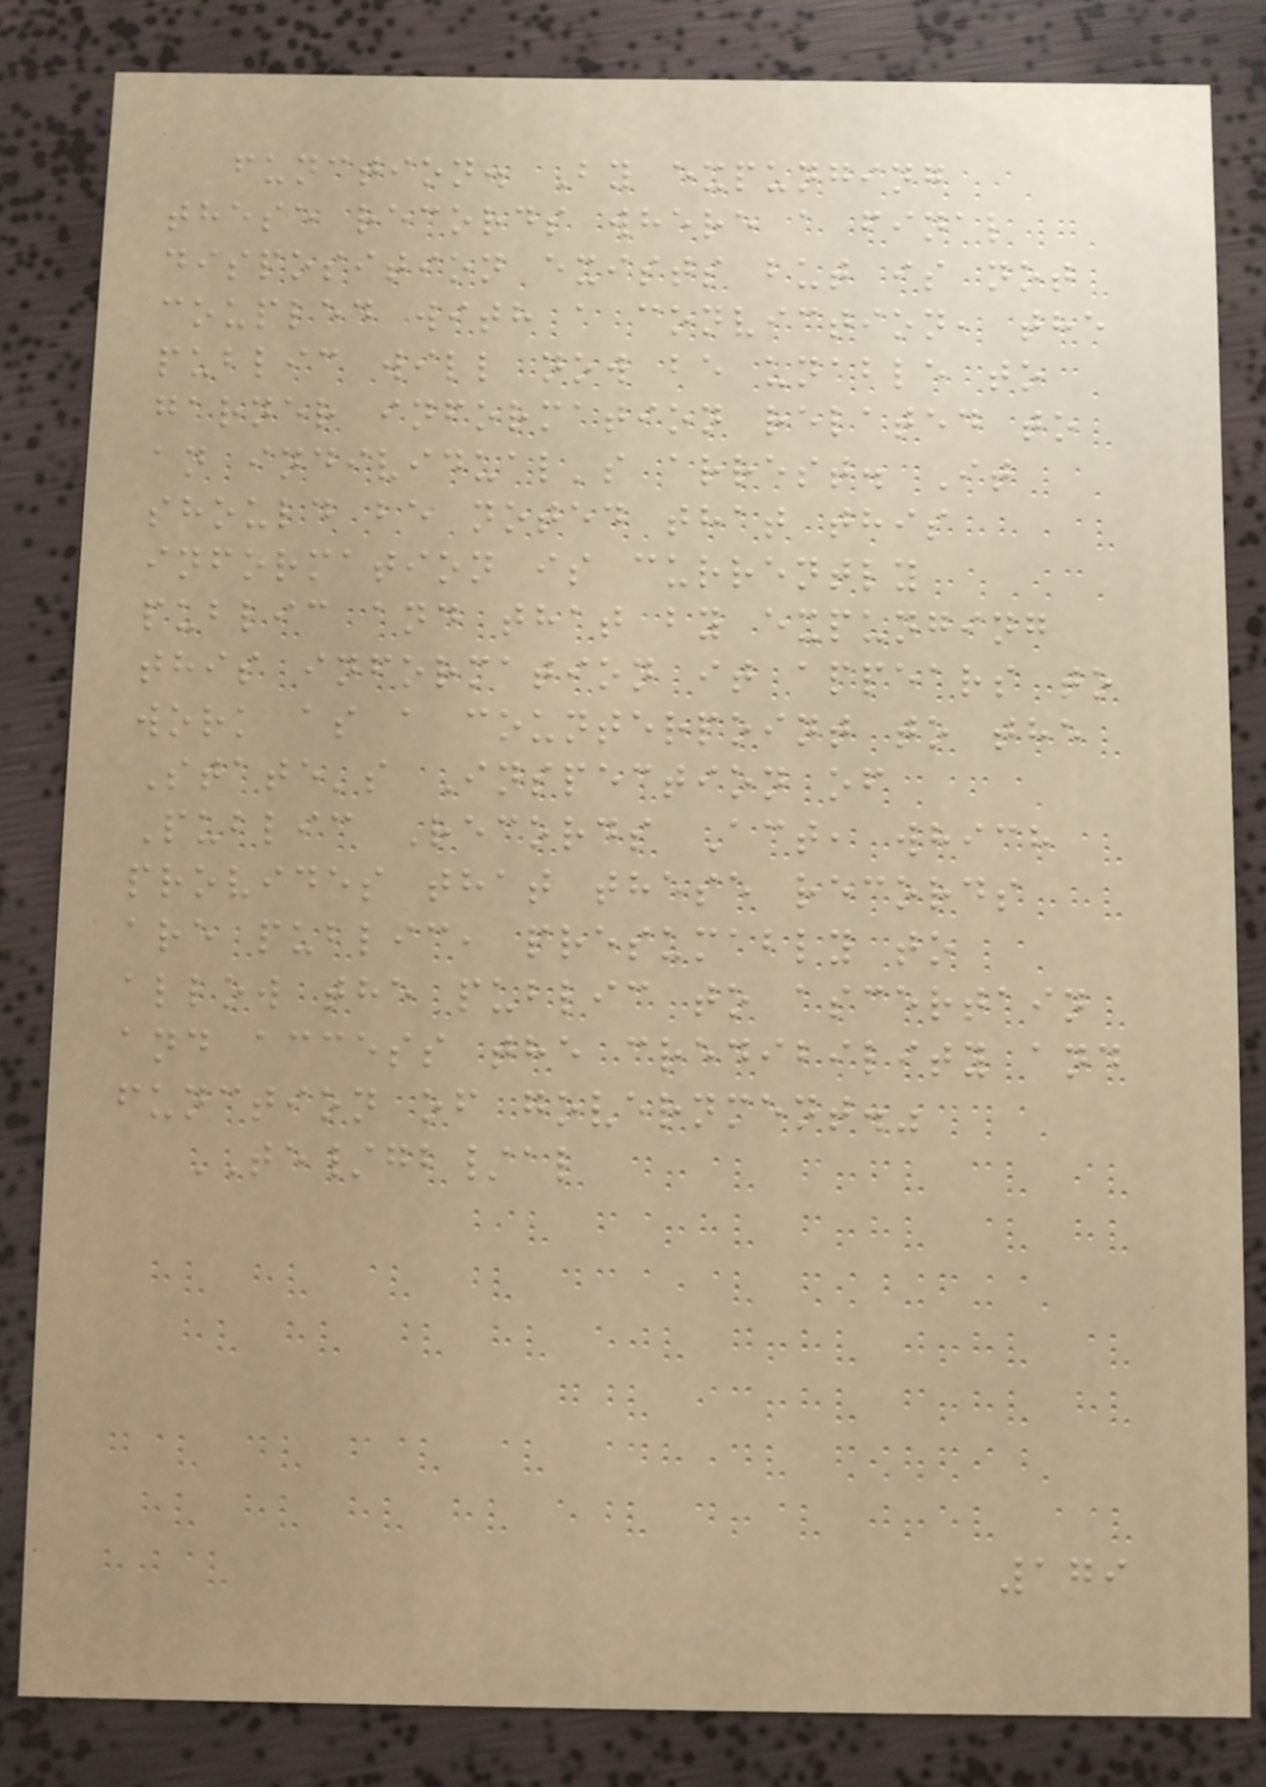function. By expunging
these records where a final
disposition exists but is not
coupled with a conviction, the
public will now be unable to
garner information related to
an individual's arrest. It
should be noted that this
information is currently
public and that by expunging
this information it appears to
work as a counterpoint to the
State's Inspection of
Public Records Act, which
provides that these records
are public, presumably to
allow the public to ascertain
and access the credibility and
function of government."
TE/gb/al
179
